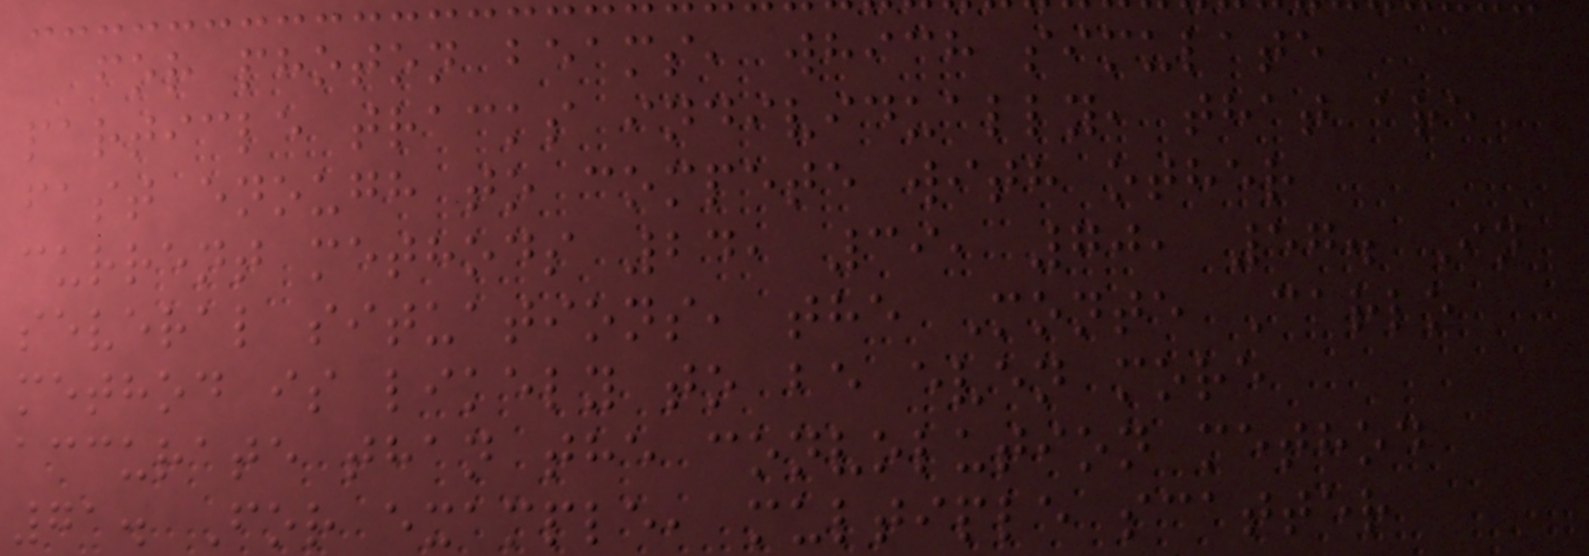for photon beams, which simulate
particle tracks individually, that are
fast enough to compete with other
current methods 24, 39, 70, 57. In
several situations, the Monte Carlo
method is likely to be even more
accurate than the convolution method
71. For example, multiple scatter
